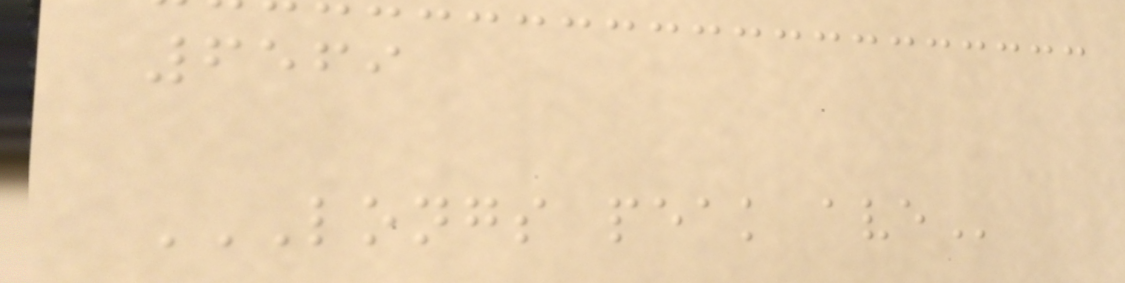6569
LONGS PEAK AVE
